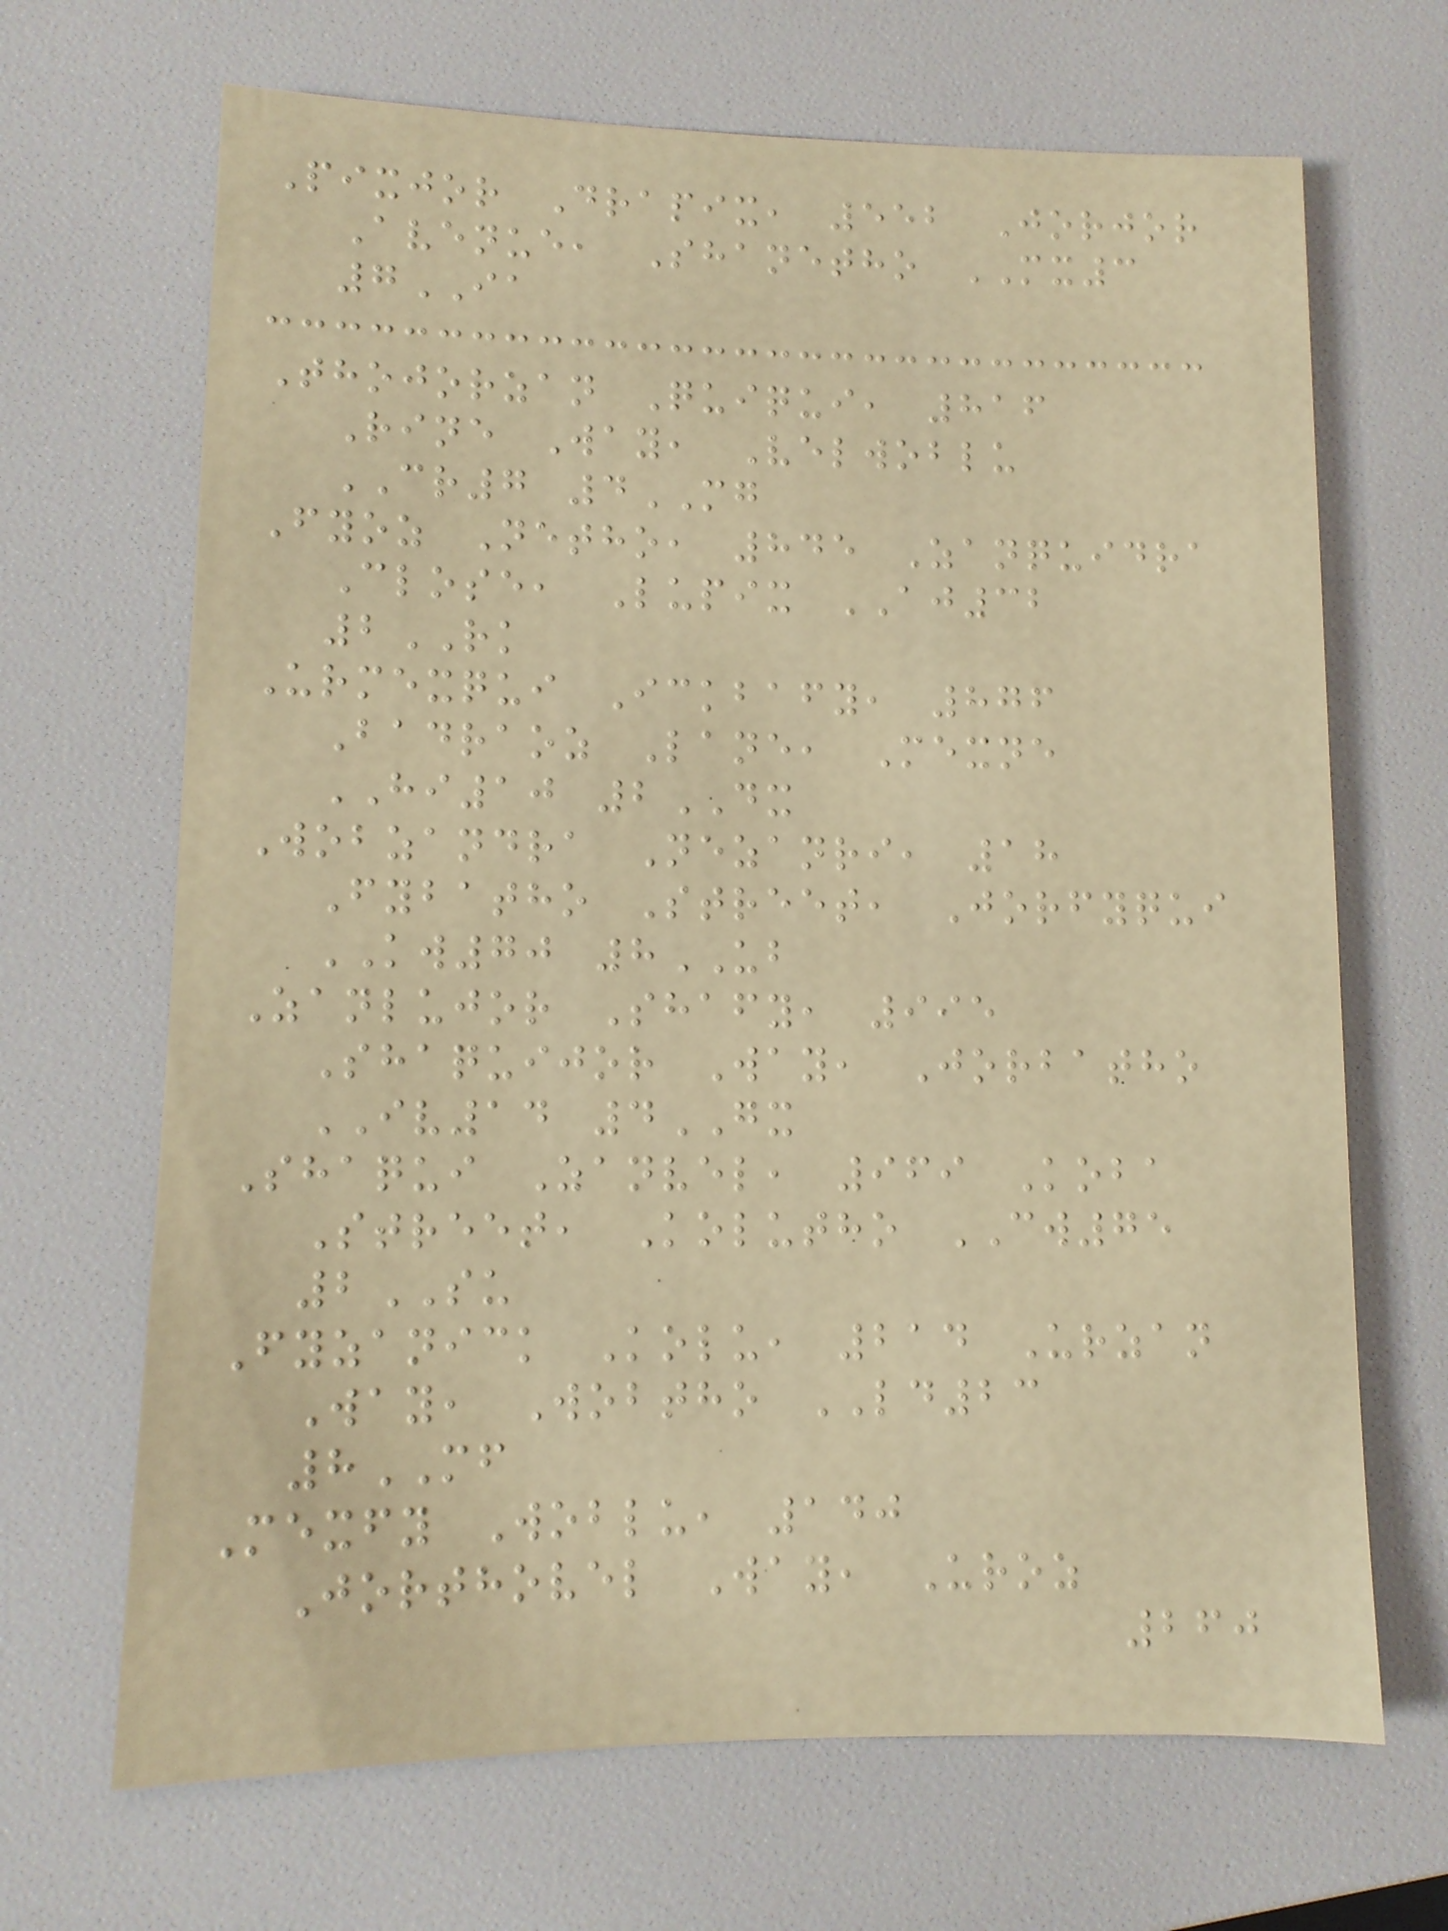Pixjor Drapix, 552 Jorjor
Avenue, Shanetho MX3
7IA
Thojorzan Quiqui, 816
Rine Way, Velwoblu
CR7 4MG
Fyoz Netho, 845 Zanquidra
Close, Lupix AJ32
2RK
Urmexqui Ickbafy, 876
Badraoz Lane, Mexne
HI10 2DX
Wobzandra Nezanri, 18
Fybatho Street, Jorfyqui
KW70 8UB
Zanlujor Shafy, 995
Shaquijor Way, Jorbatho
IV14 4GX
Shaqui Zanvel, 969 Koba
Street, Kolutho CW75
2SU
Fyzanick Kolu, 214 Urzan
Way, Wobtho LD23
8MF
Mexfy Woblu, 140
Jorthovel Way, Uroz
260
